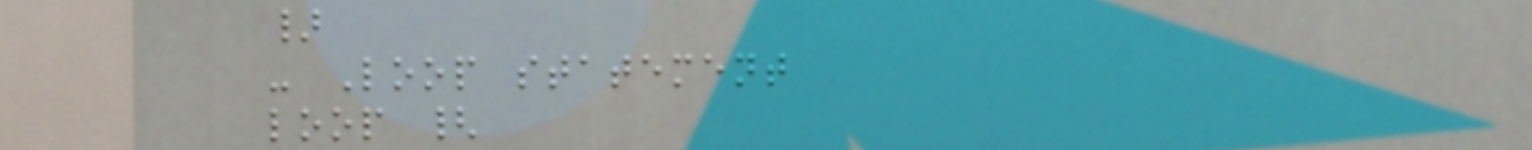}
- Loop statement
loop {
